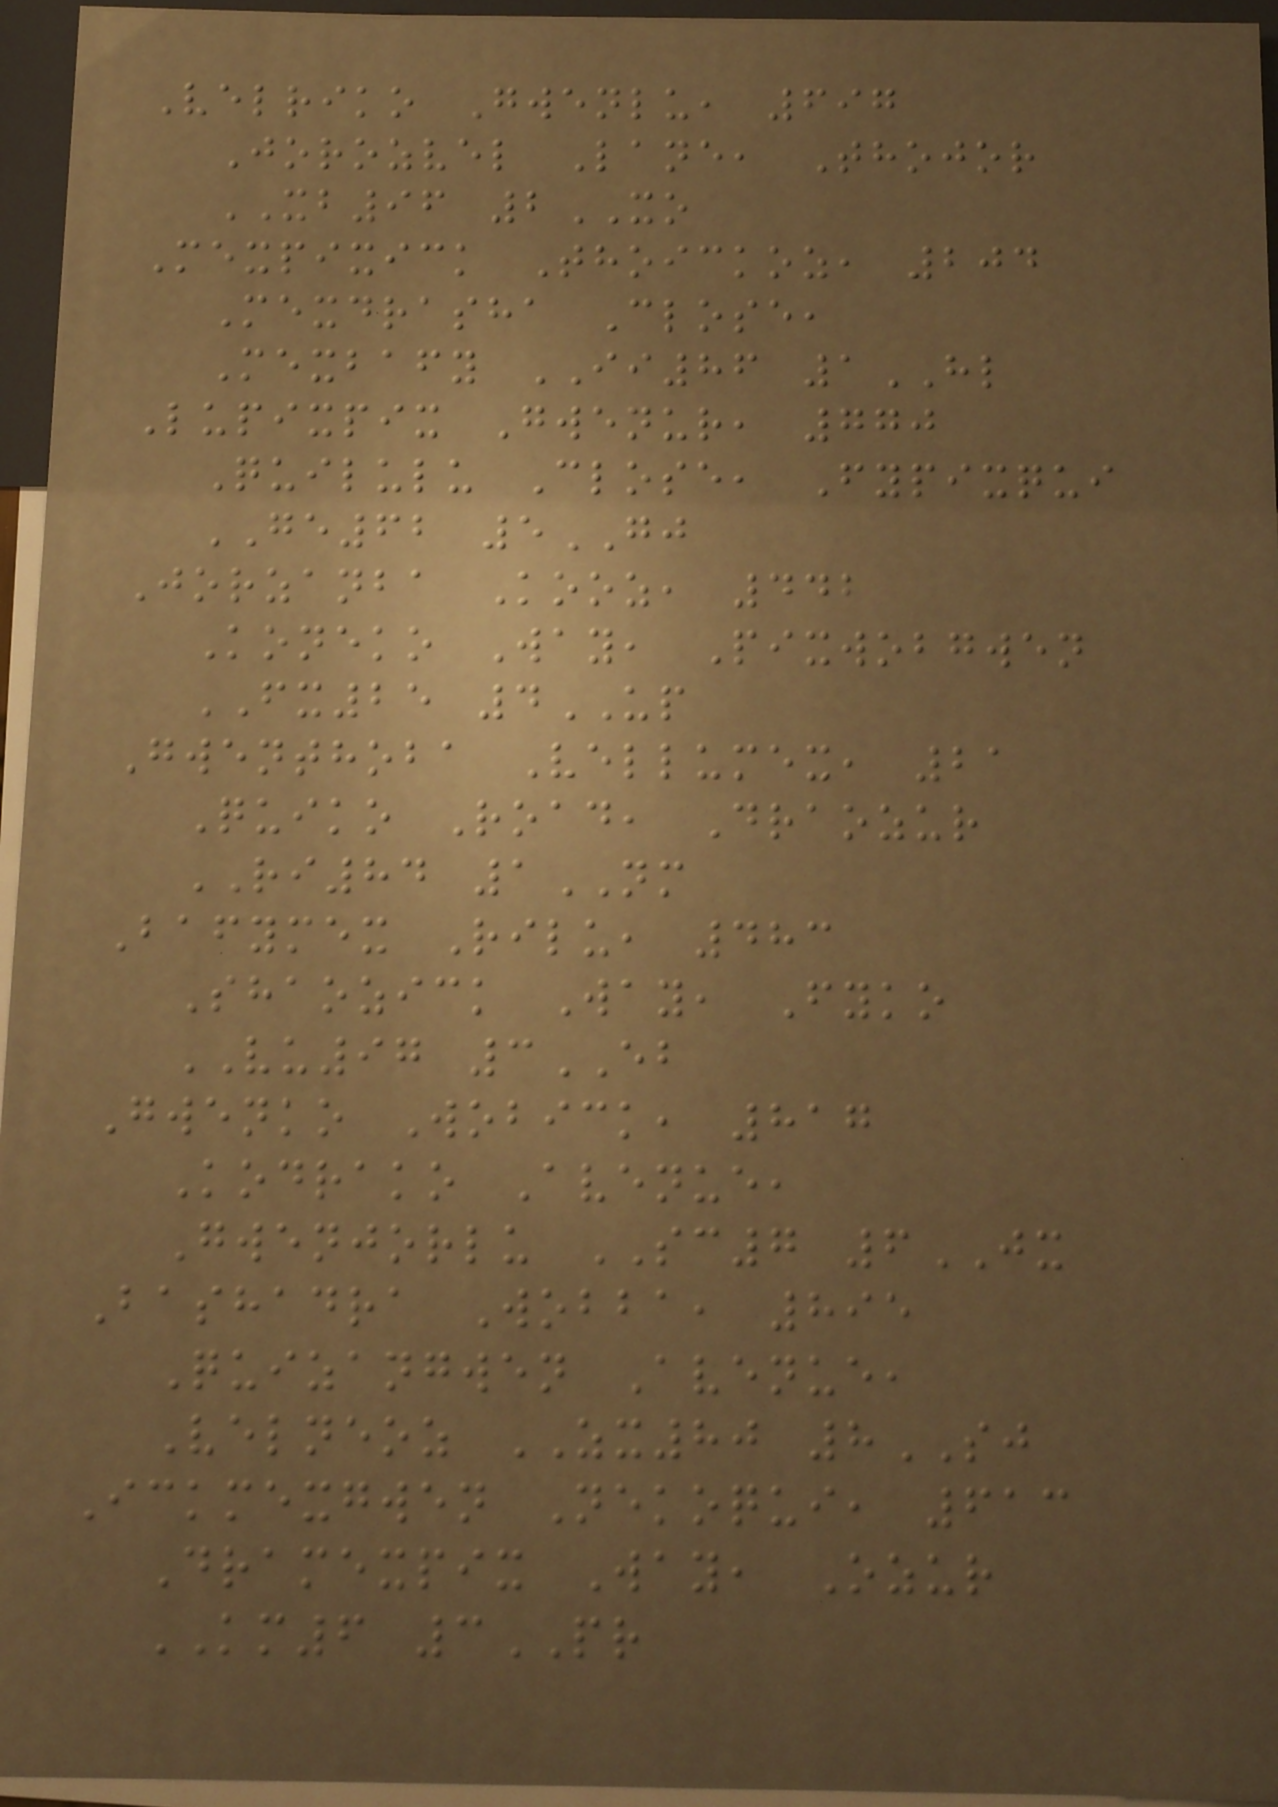Velriko Gwenlu, 697
Jorozvel Lane, Thojor
XB96 2XO
Mexpixick Thoickoz, 204
Mexdrasha Close,
Mexbafy II86 1HL
Lupixpix Gwenur, 770
Quilulu Close, Fypixqui
GE62 5GJ
Jorzanba Kooz, 442
Koneko Way, Pixwobgwen
FX25 4UP
Gwenthoba Vellumex, 21
Quiko Road, Draozur
RI84 1NM
Bafymex Rilu, 483
Shaozick Way, Fyko
VU97 3EB
Gwenko Wobick, 817
Kodrako Avenue,
Gwenjorlu SC7 6JX
Bashadra Wobba, 895
Quizangwen Avenue,
Velneoz ZX80 8SJ
Ickmexgwen Nekoqui, 613
Dramexpix Way, Ozur
KM6 3PR
